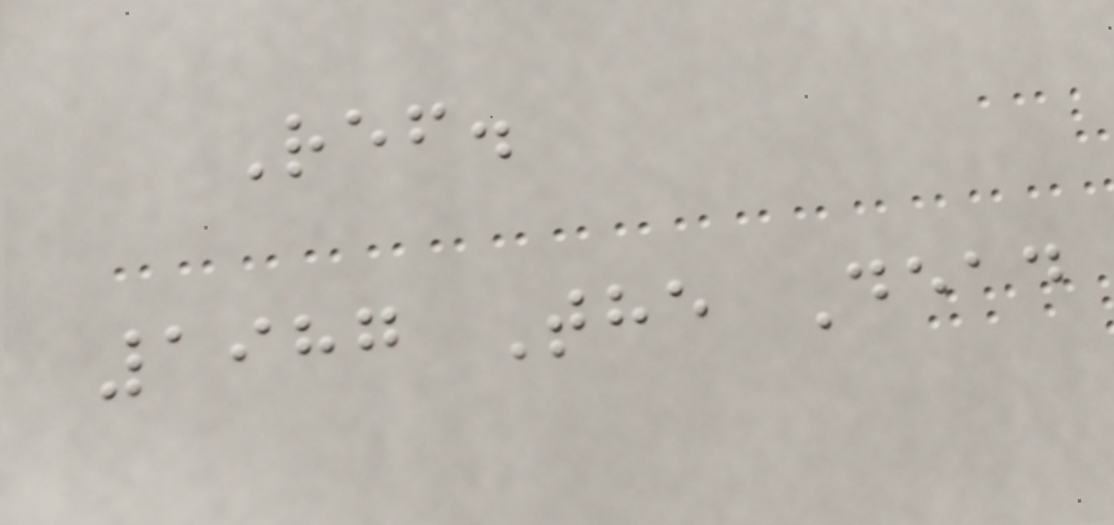Ref.
1987 The Dead
